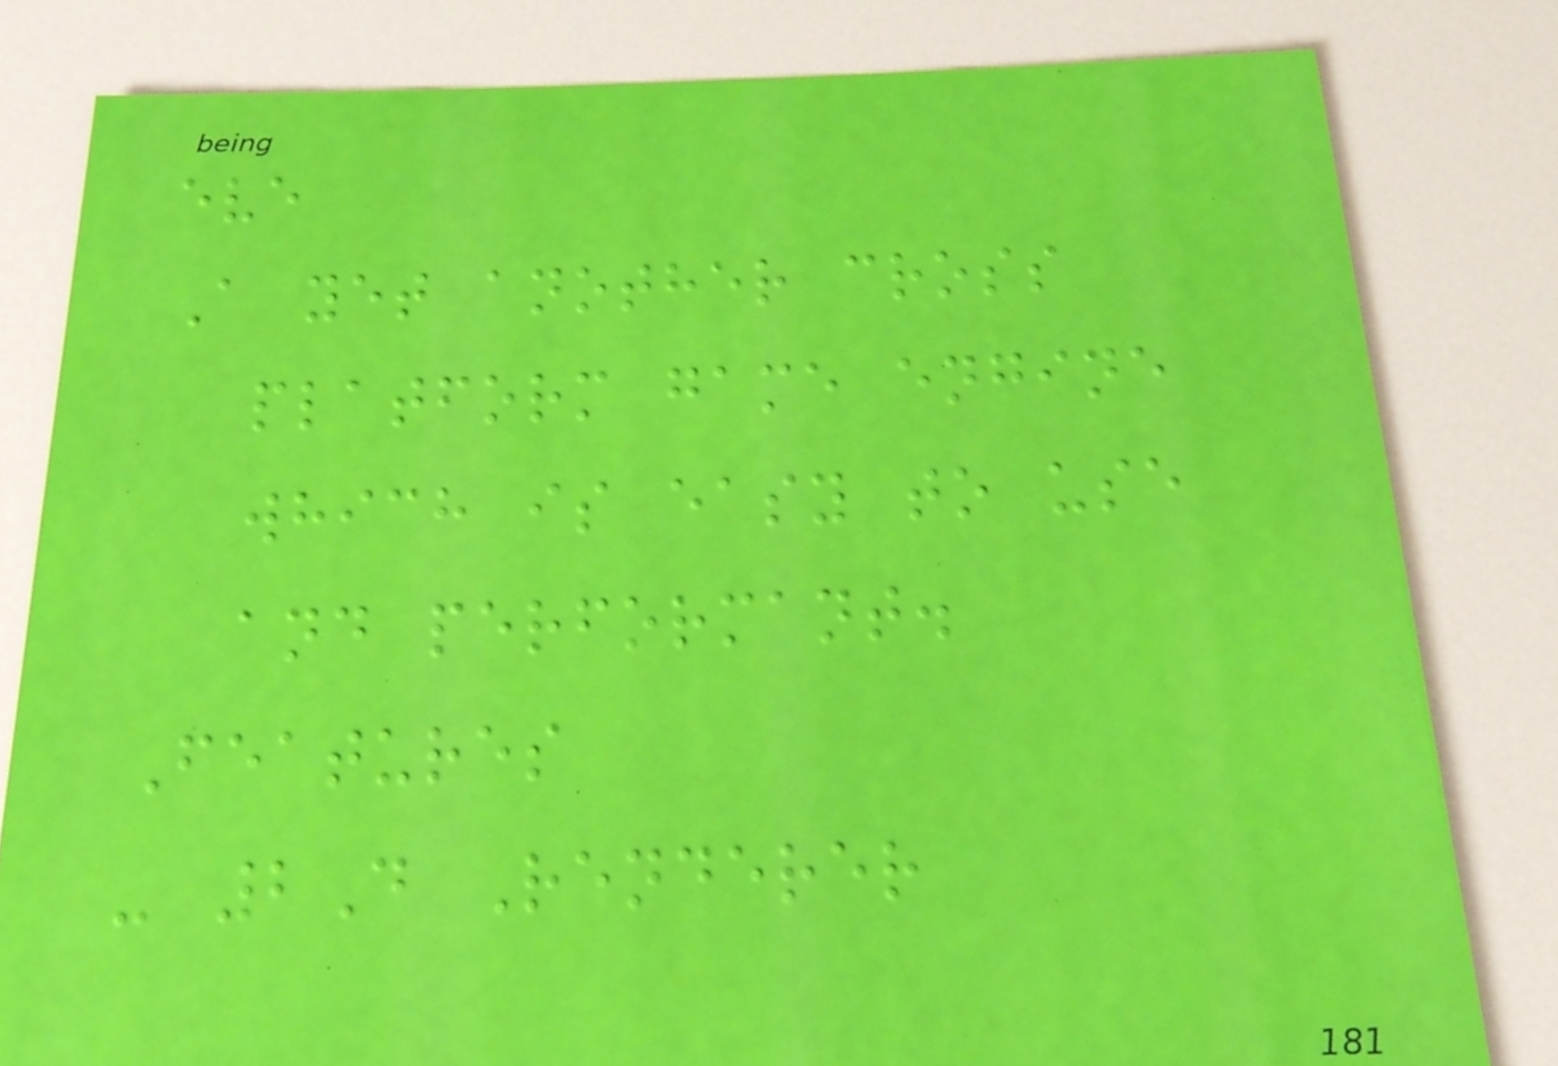eve
A yet another cross
platform game engine
which is easy to use
and performant.
Features
- 2D Renderer
